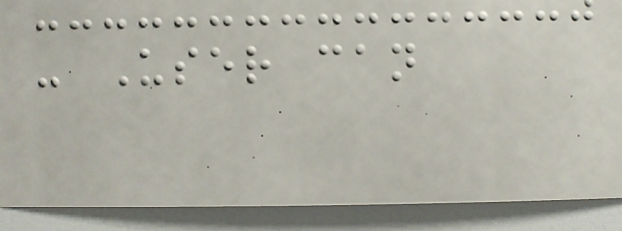- User can
